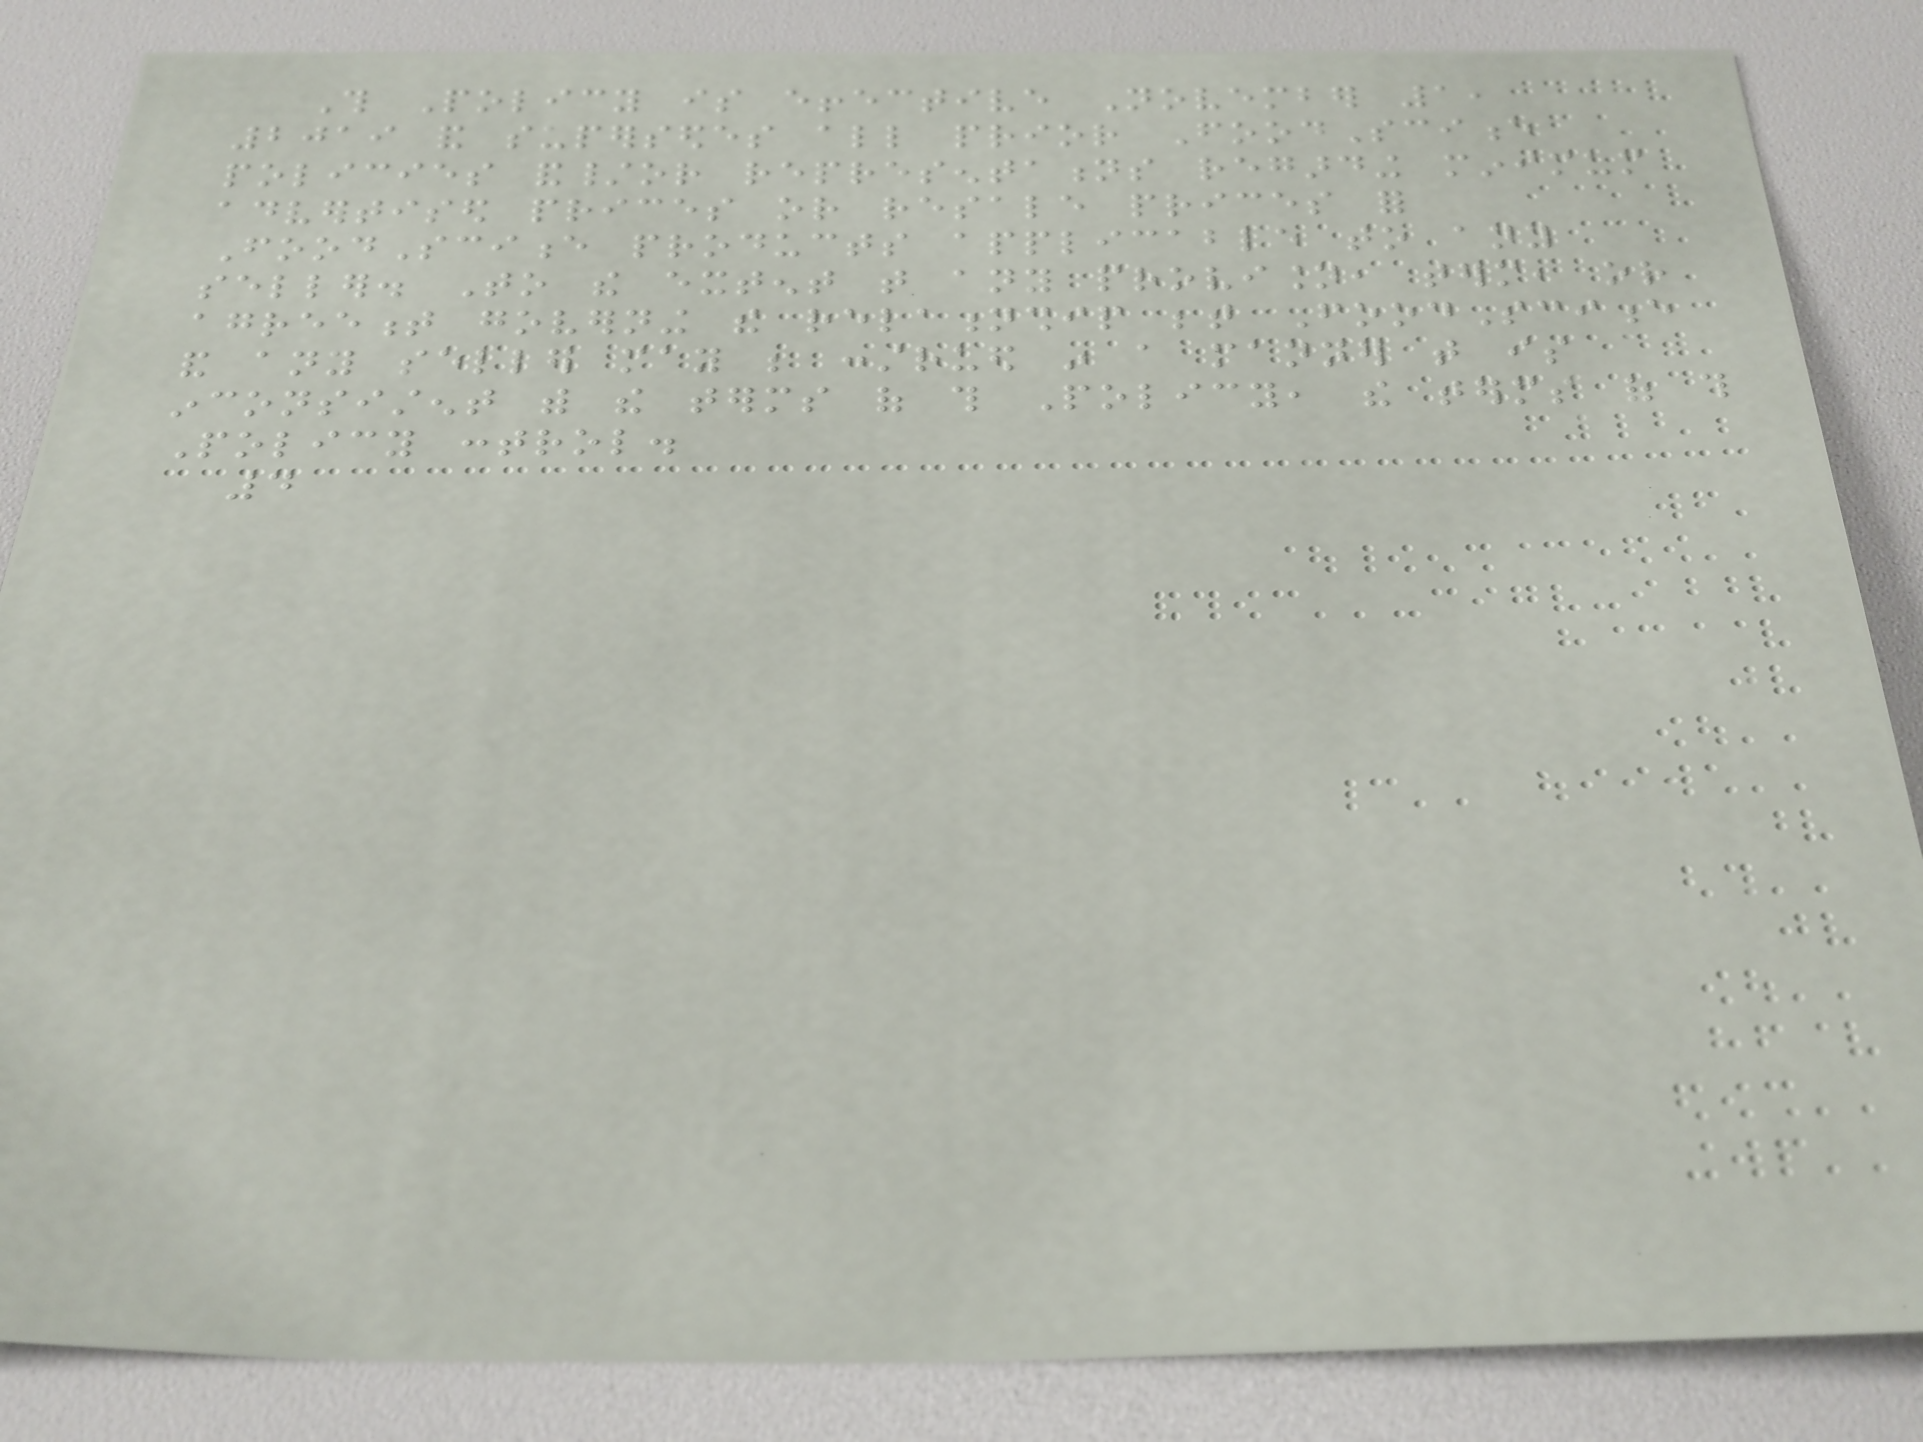This Policy is effective November 1,
2019 and supersedes all prior FoodScience
policies and/or representations regarding minimum
advertised prices or resale prices for
FoodScience products applicable to any
seller. To the extent that any provision, term, or
agreement governing the relationship between FoodScience
and any seller may be construed in a manner that is
inconsistent with the terms of this Policy, the terms of this
Policy control.
4
